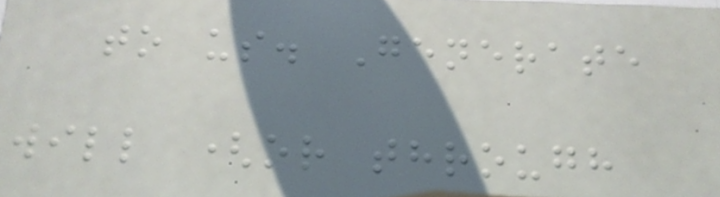to us. Generate
will (or through
